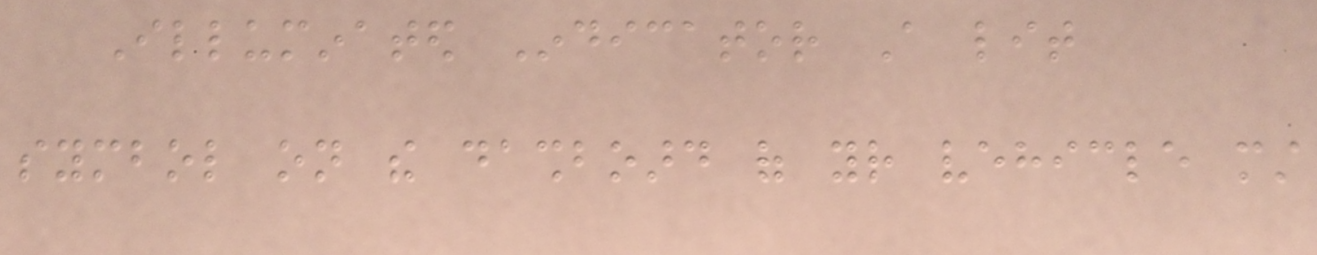Illuminated Indicator A lit
symbol on the dashboard of your vehicle must
